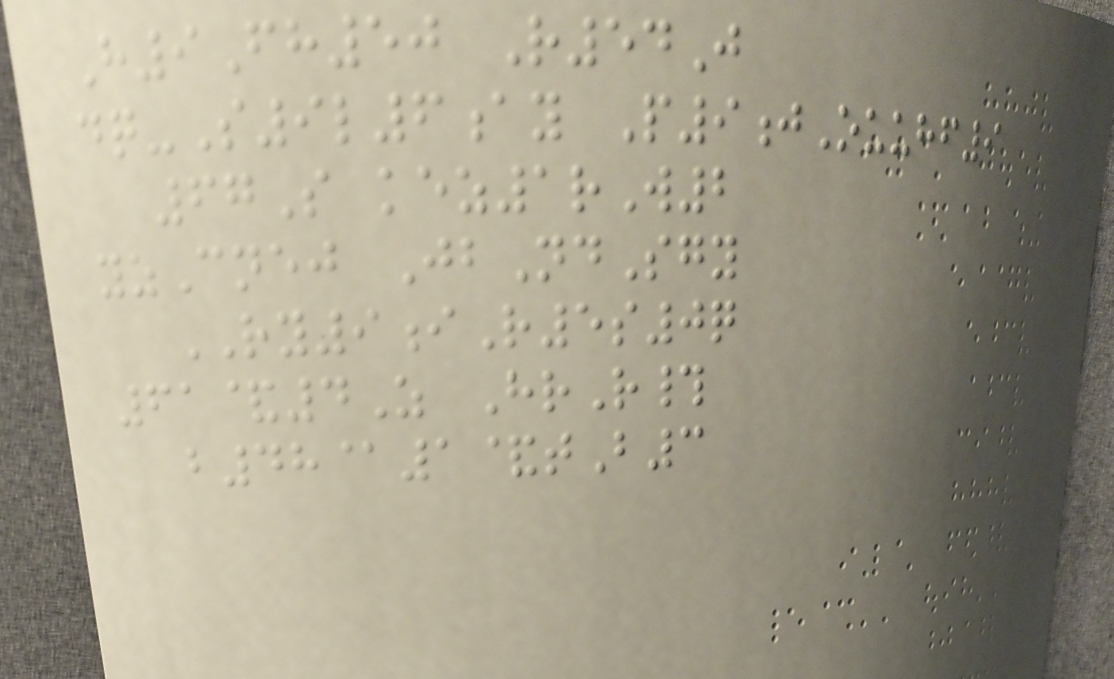H9Fh50 R54J
dq-S9l6ay P9jOuuhf9
67S kez1rW2
yzCnej JbNdSgy
RY9iR5s0q
61&4Z HrR#
b48@1&tB3
